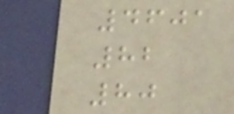4601
82
80
